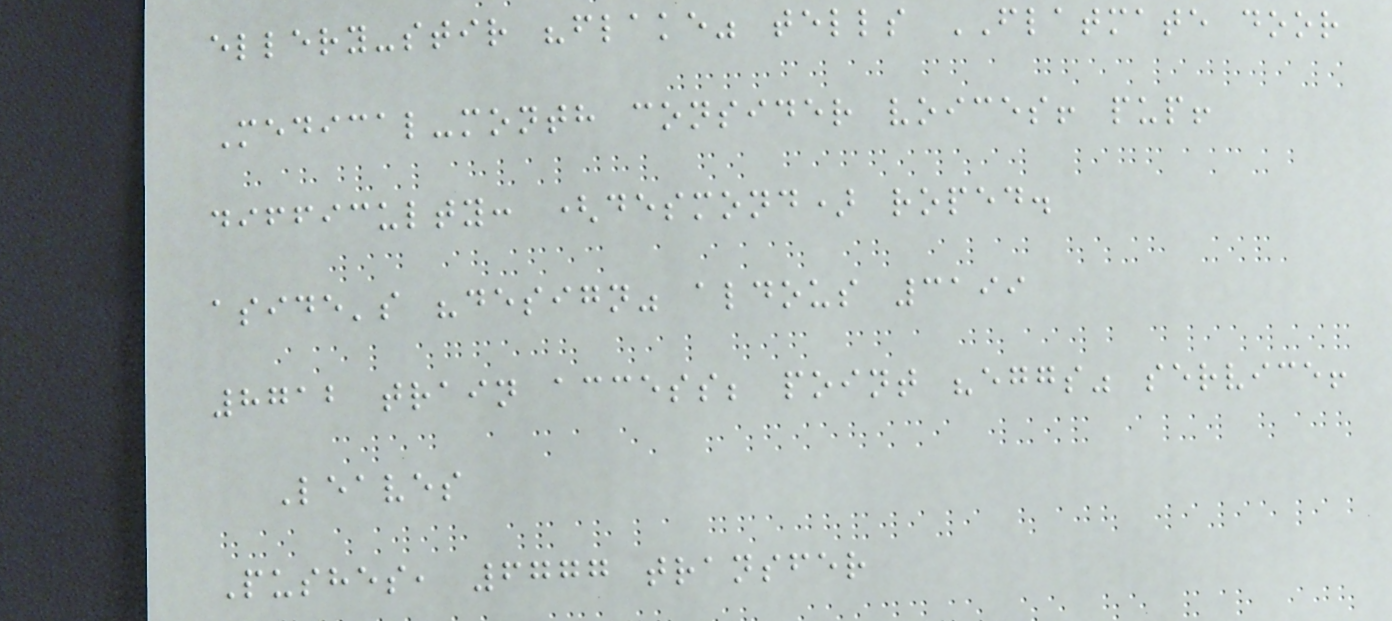ellery-stir "flake" tells FLATMATE door
Medical-month consider voices! pup!
difficulty: (desmond) roped.
aside's "design" aldous 3199
8712 train access; point "eggs" service!
Leaves
Pushes, 6777 transfer
